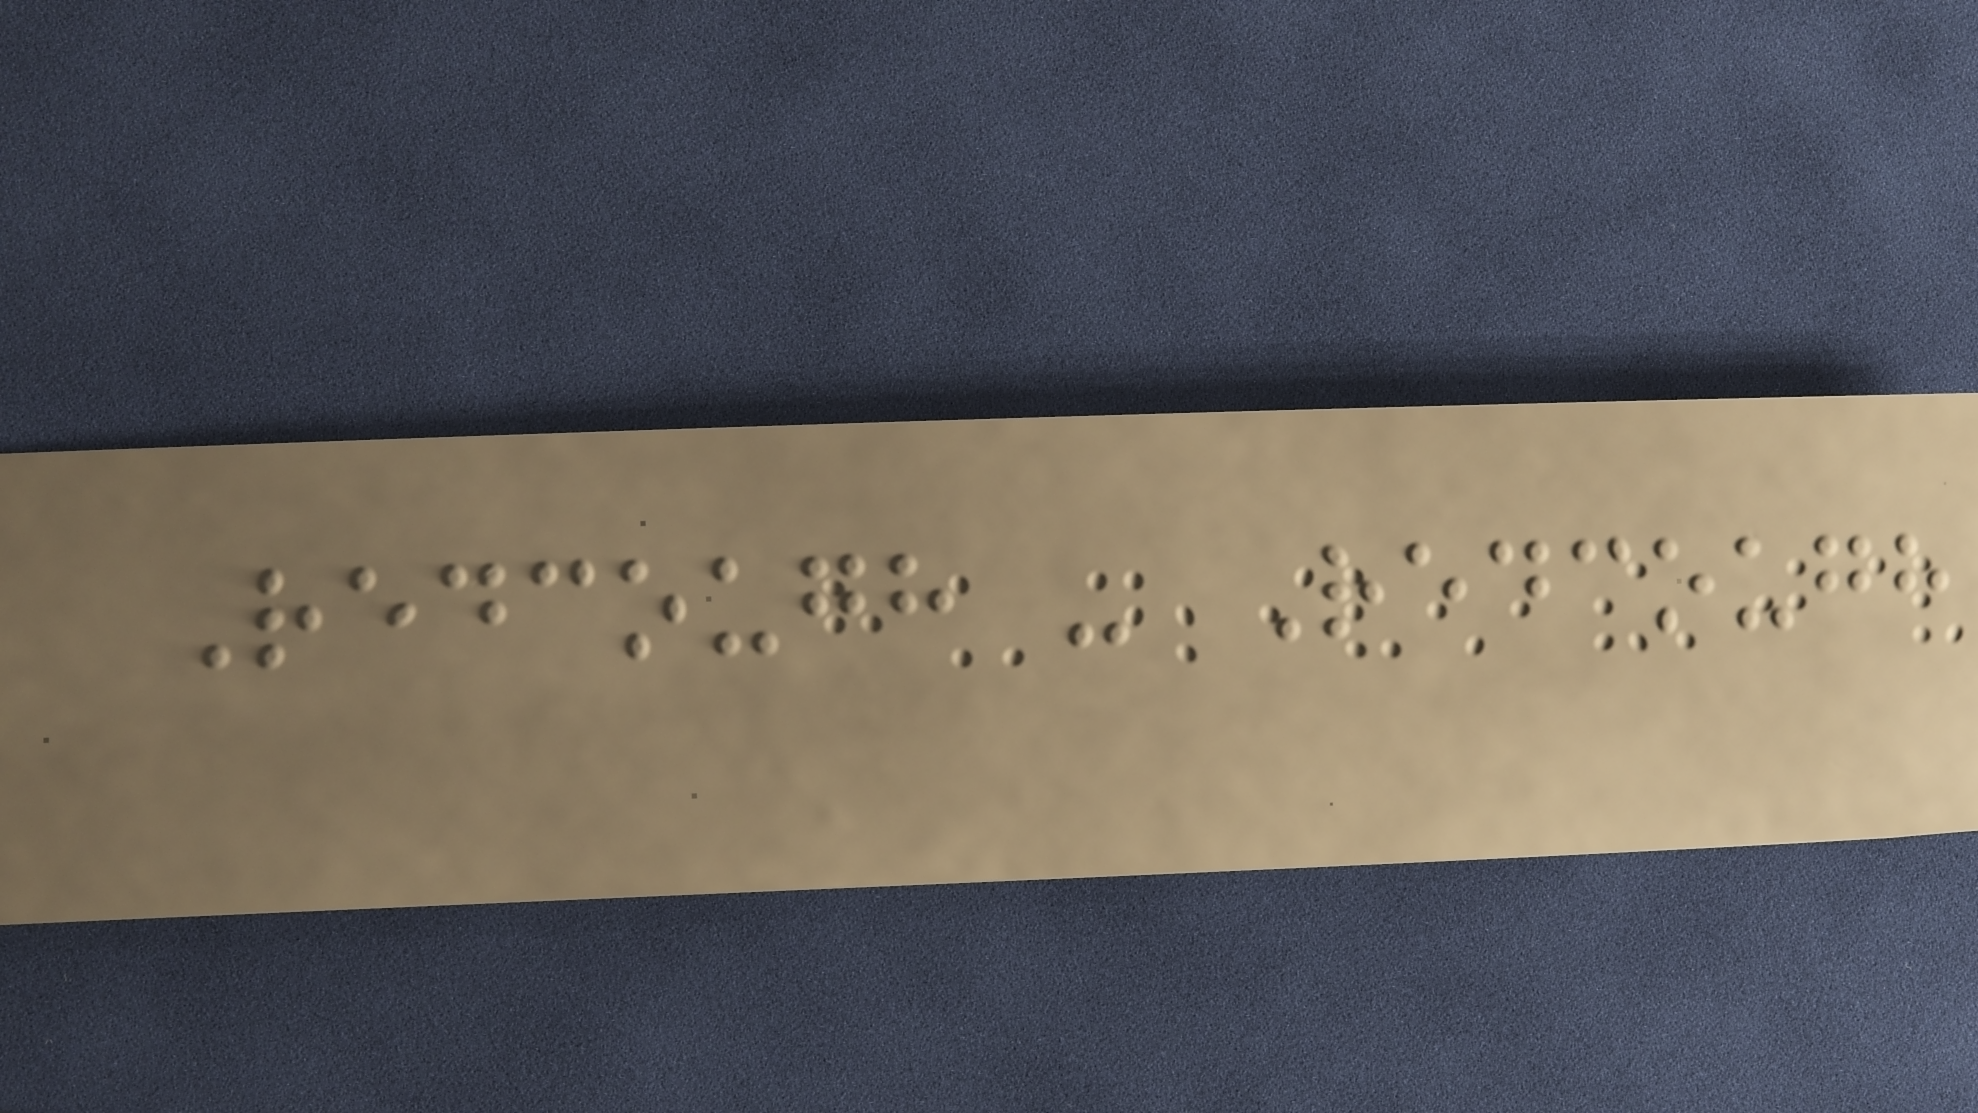Redcough - Redcough
